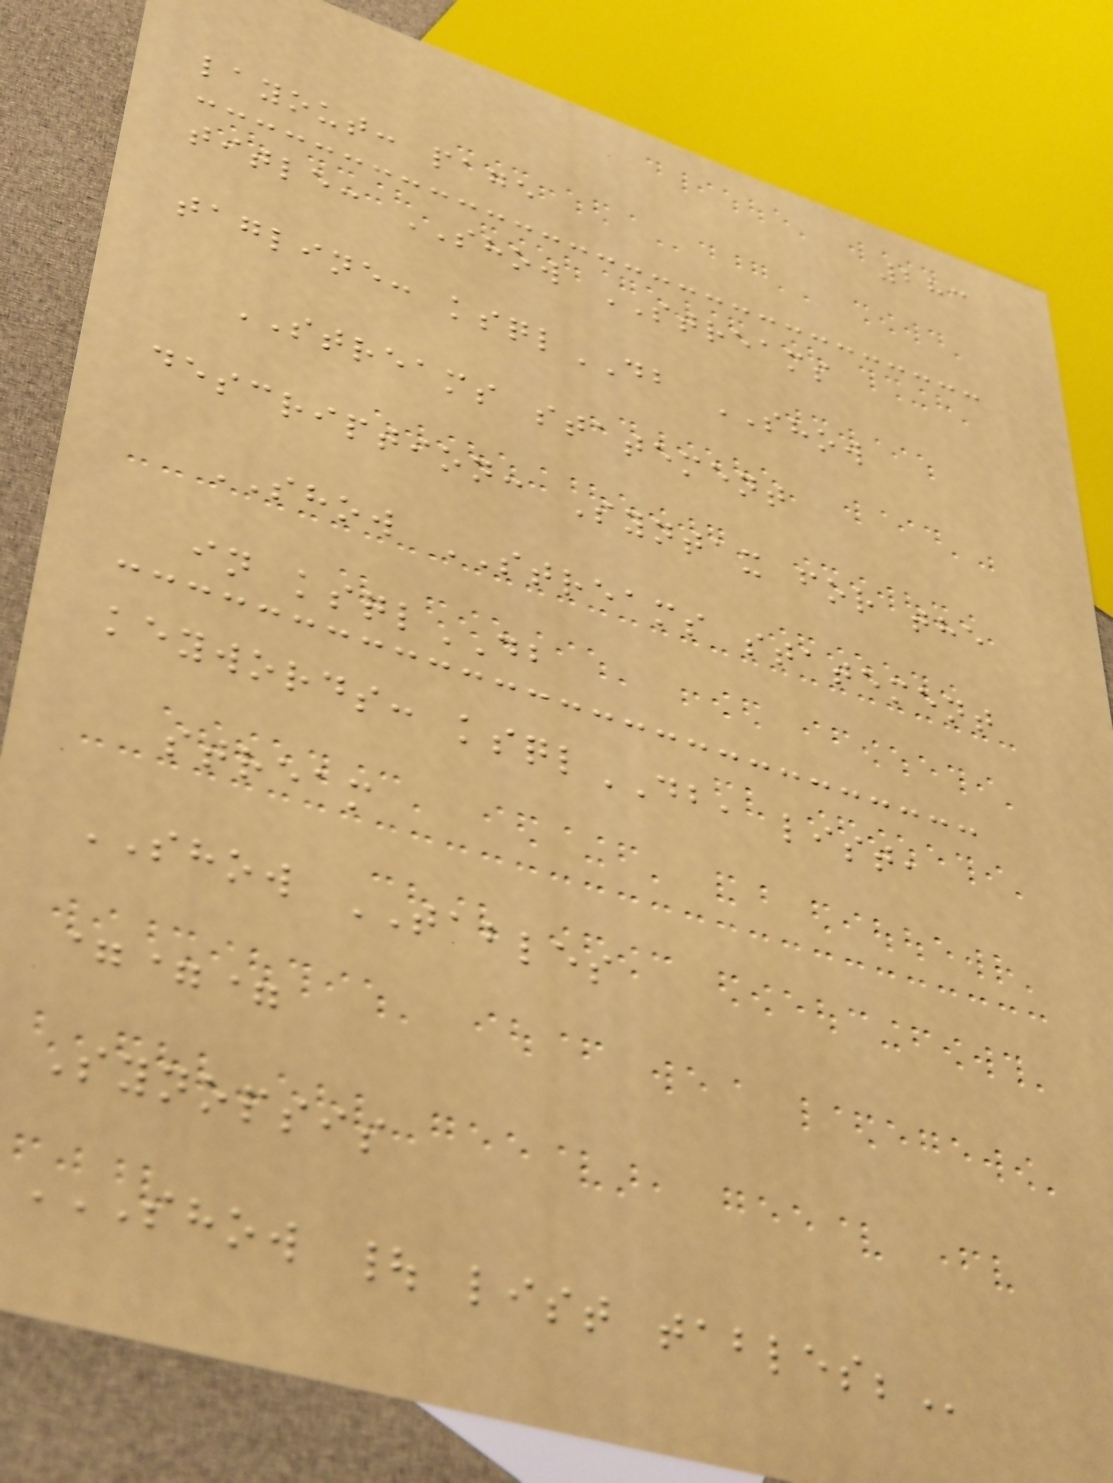283
layout: page
title: SHOW STREAMS
tagline: ksqlDB SHOW
STREAMS statement
description: Syntax for the
SHOW STREAMS statement
in ksqlDB
keywords: ksqlDB, list,
stream
SHOW TABLES
===
Synopsis
SHOW | LIST TABLES;
